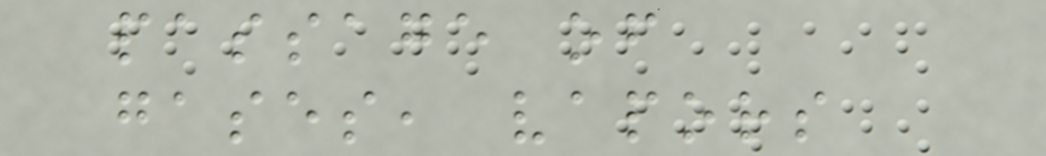passage of
gases, vapors
